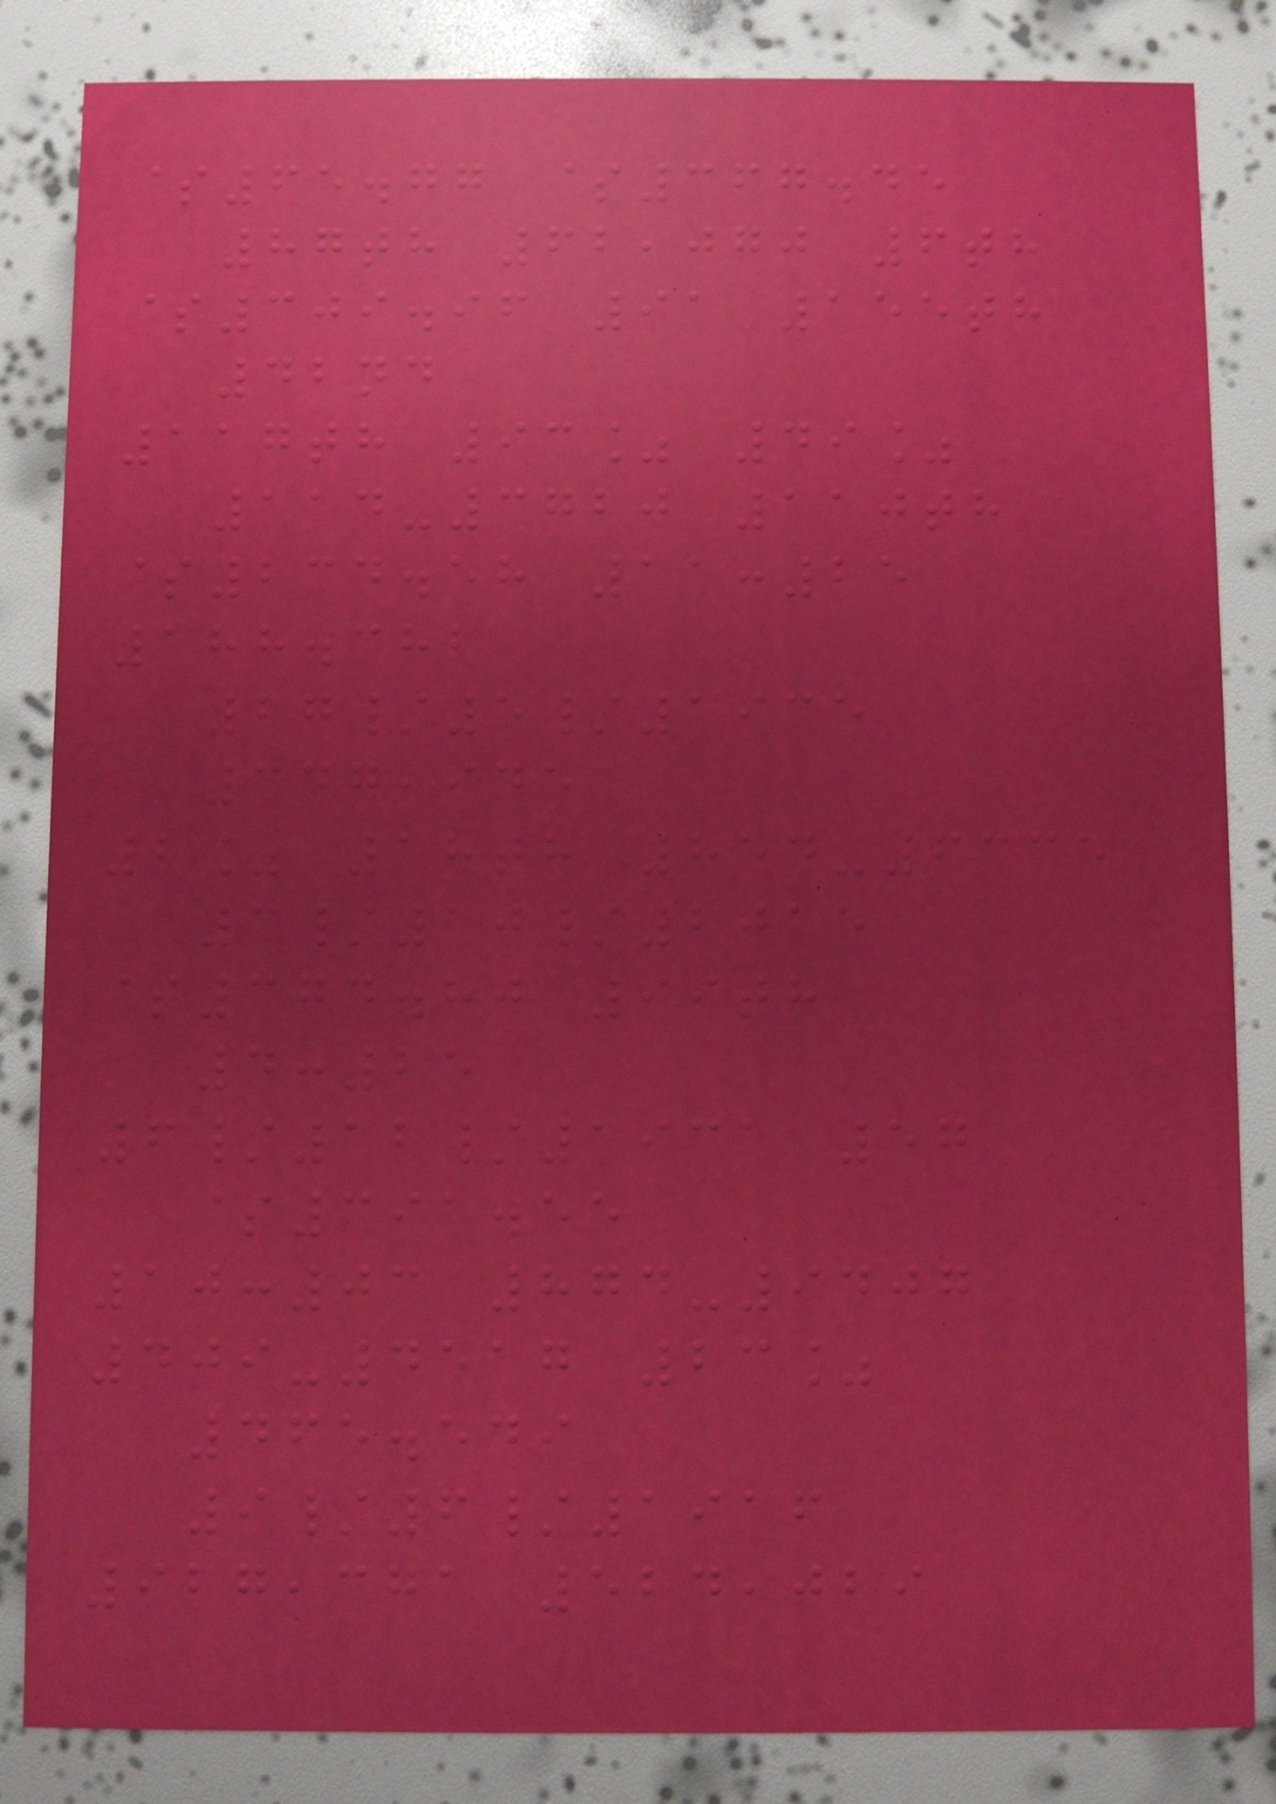$65.77 $367.45
87th 62,070 6th
$309.96 91 155th
42nd
117th 93% 49%
114-3720 110th
$234.58 11:25
188.382
27/5/1935
347,945
2% 18th 854-6335
3/10/2015
$374.80 99th
4:25
6/12/1931 57
$391.55
10:03 874-9407
409-4517 23%
465.549
9/6/1916
927,371 524,029
